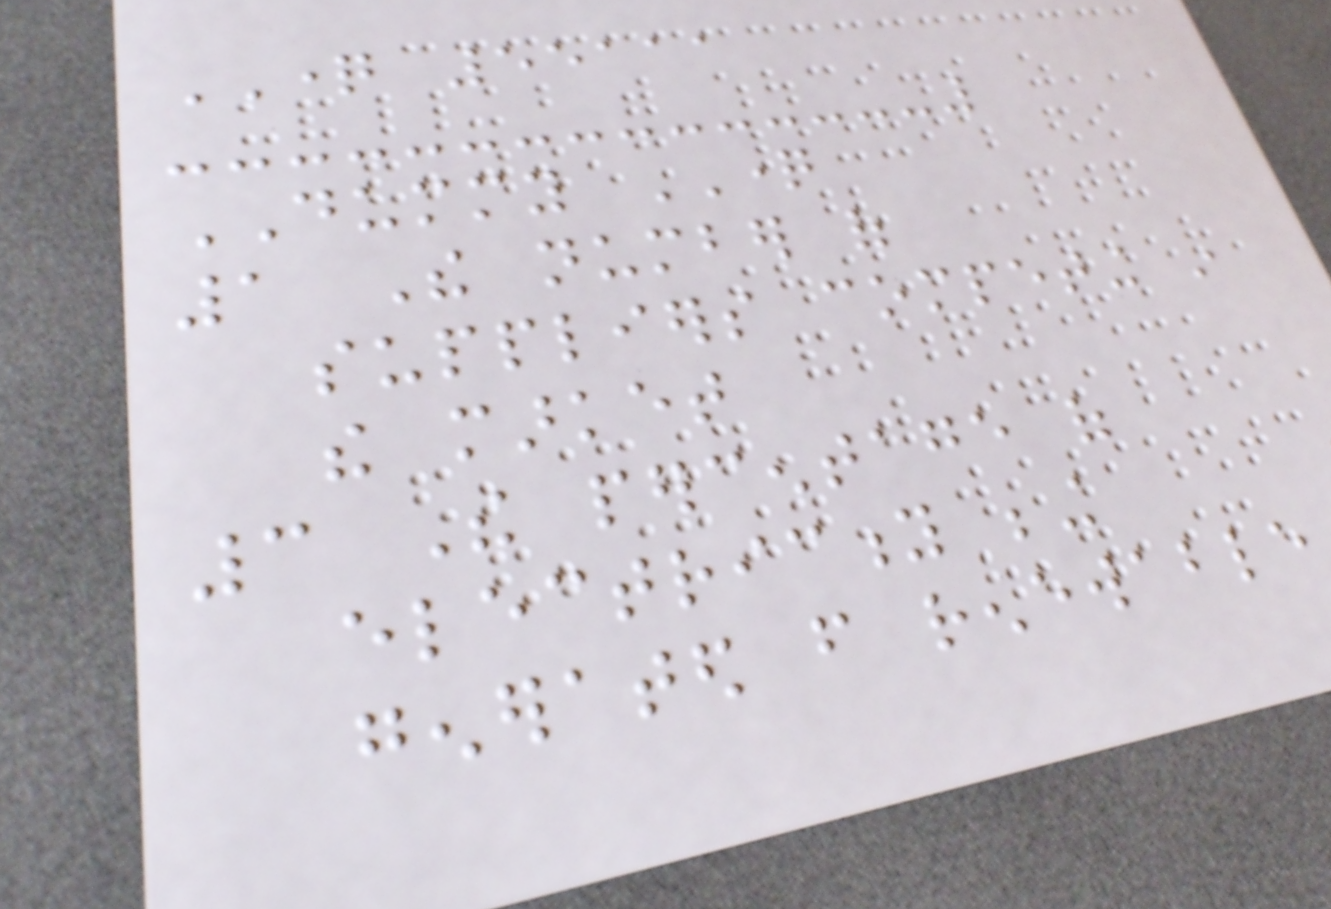QUESTION 55111
DUMMY QUESTION
1 The number of
suppliers competing in
the market
3 The percentage of
electricity being
generated from renewable
